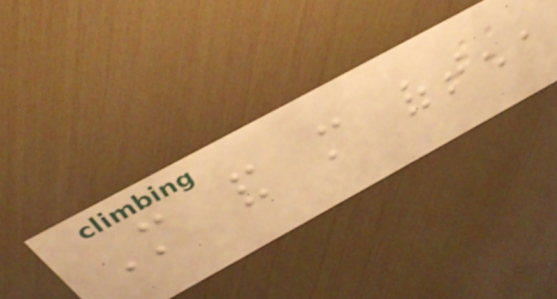More and more often,
